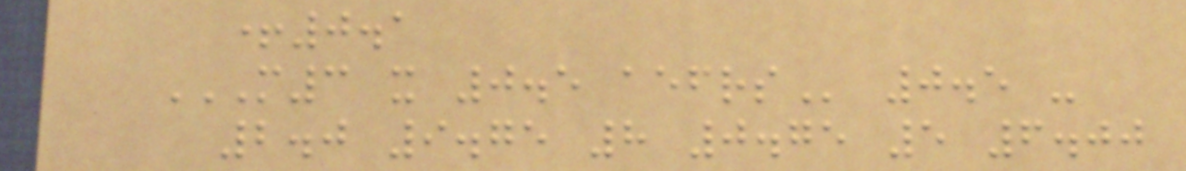+0.1
M3 X 0.5 AEFRS 0.5 -
2.0 9.75 8 0.75 5 6.00
